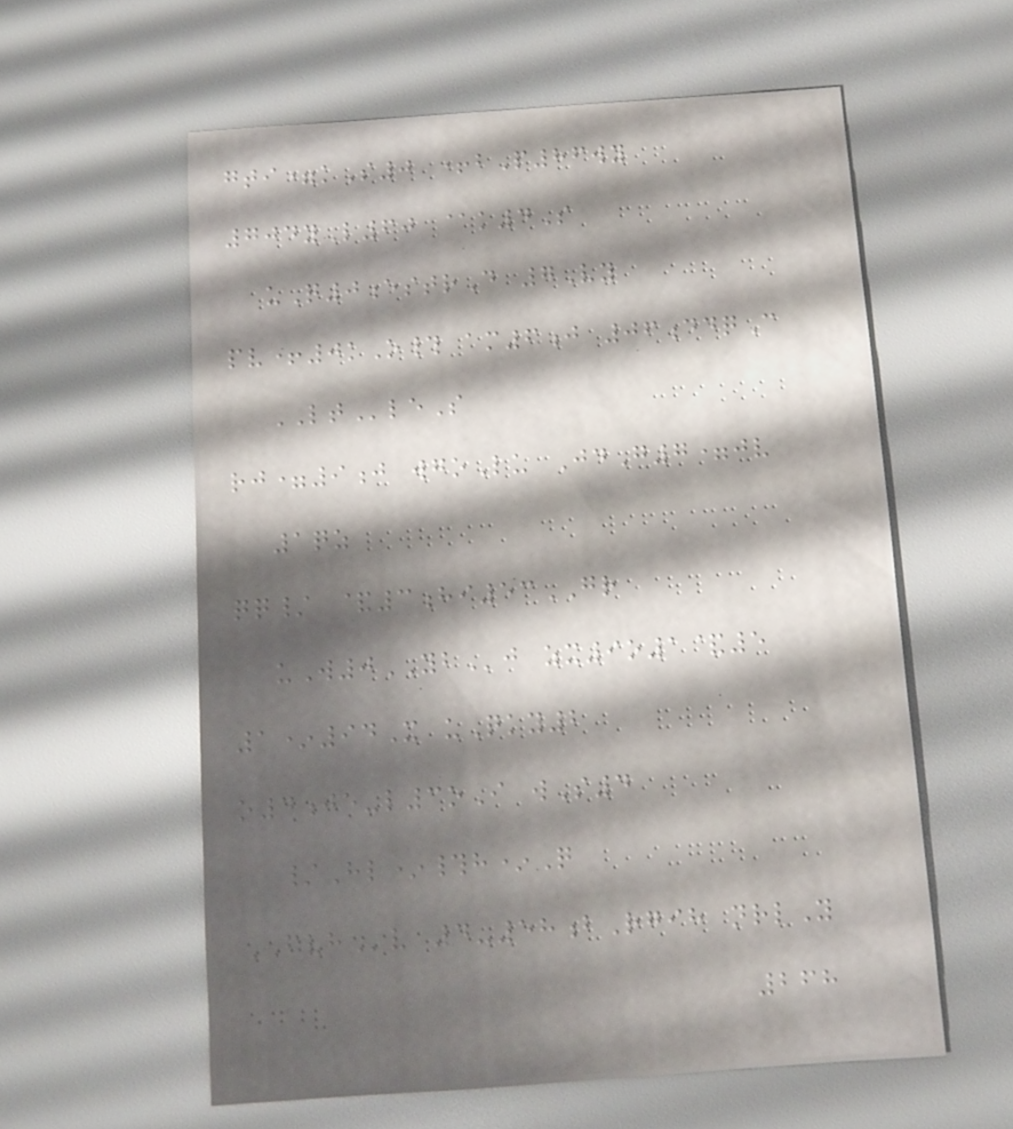gti=kS0 +bP86wy
704yL60 @k4S
uQ0estrD 7Vy
pv+0kO# am6j 06ddqC
LTleS
rj=9j wgoLu JdG7=jv
1qz
qq/ &3hi53GR
uW0YBj zx9o1&5
1*94X uQky2
o4je-l3oI wS4
/Hl*#h*Q
FVHv 4-58bRgih nrlY
268
